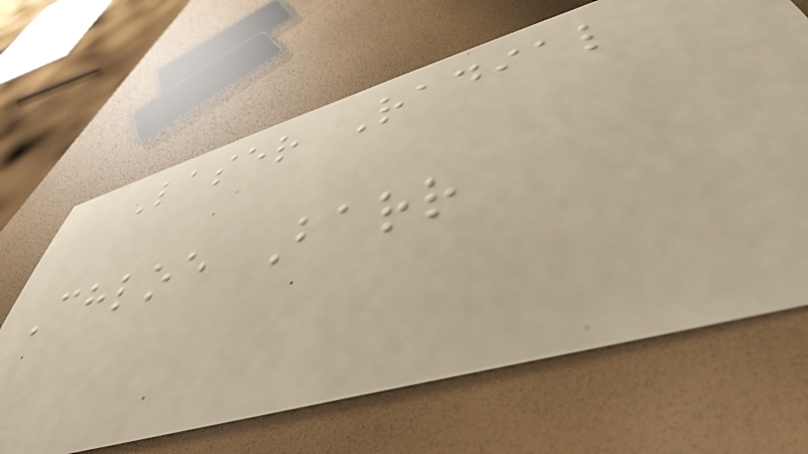Laser Radial
Chloe Barr
